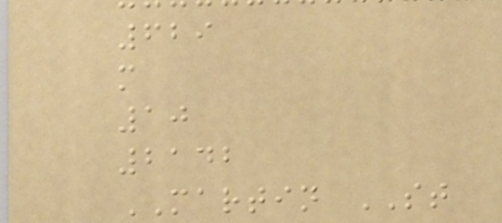629
m
10
2142
MARTIN ST
